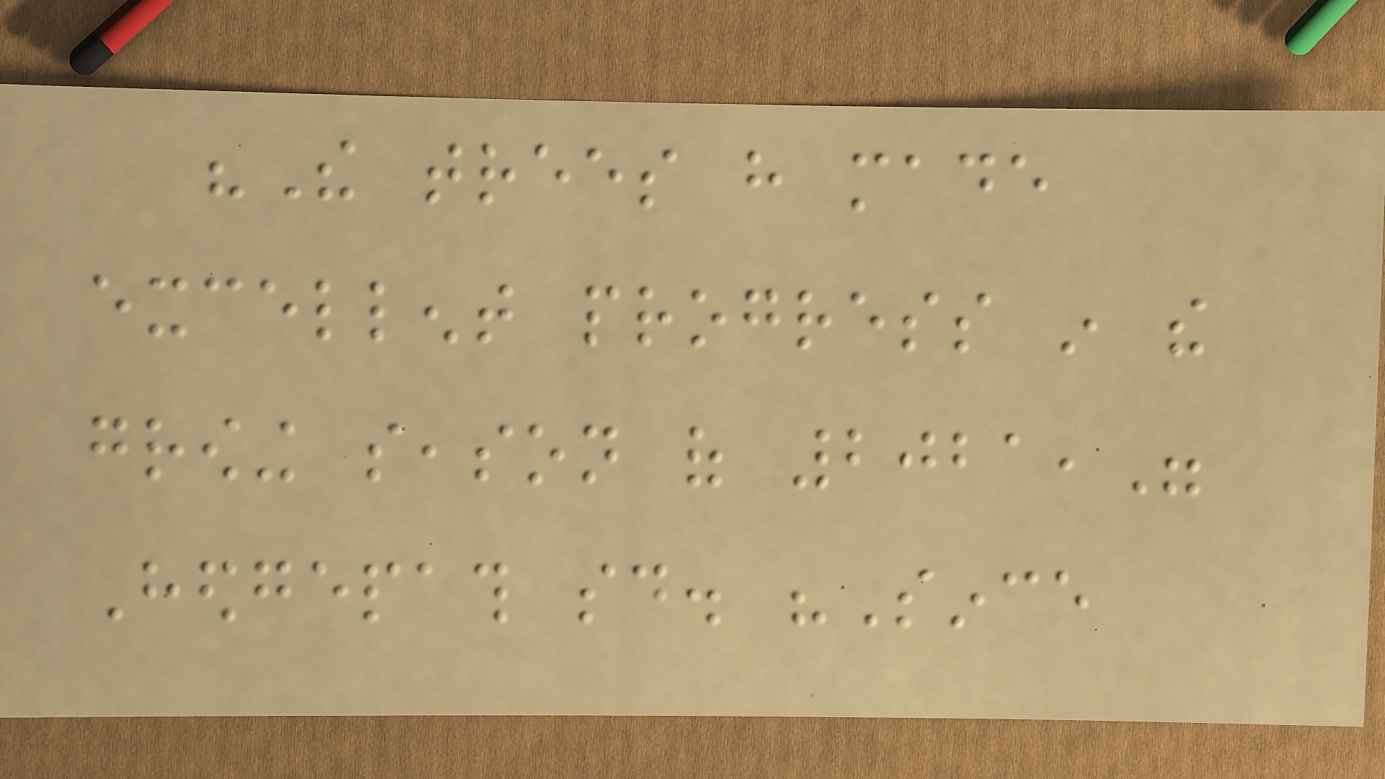"The trees have made
excellent progress in the
growing season of 2021,"
Hedgepath said. "Since
